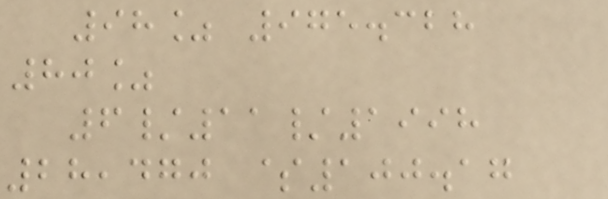98% 975.328
80%
6/11/1998
28,470 $100.17
